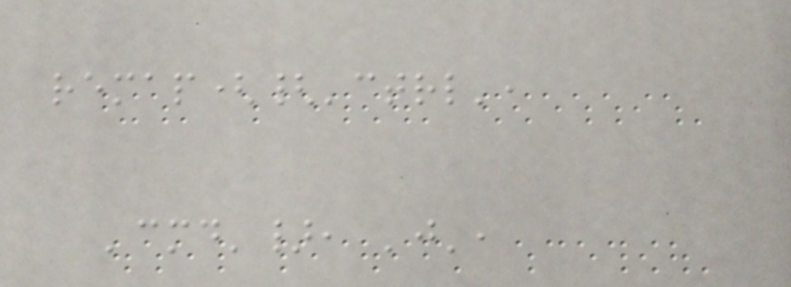remap({'ctrl',
'cmd'}, 'j',
